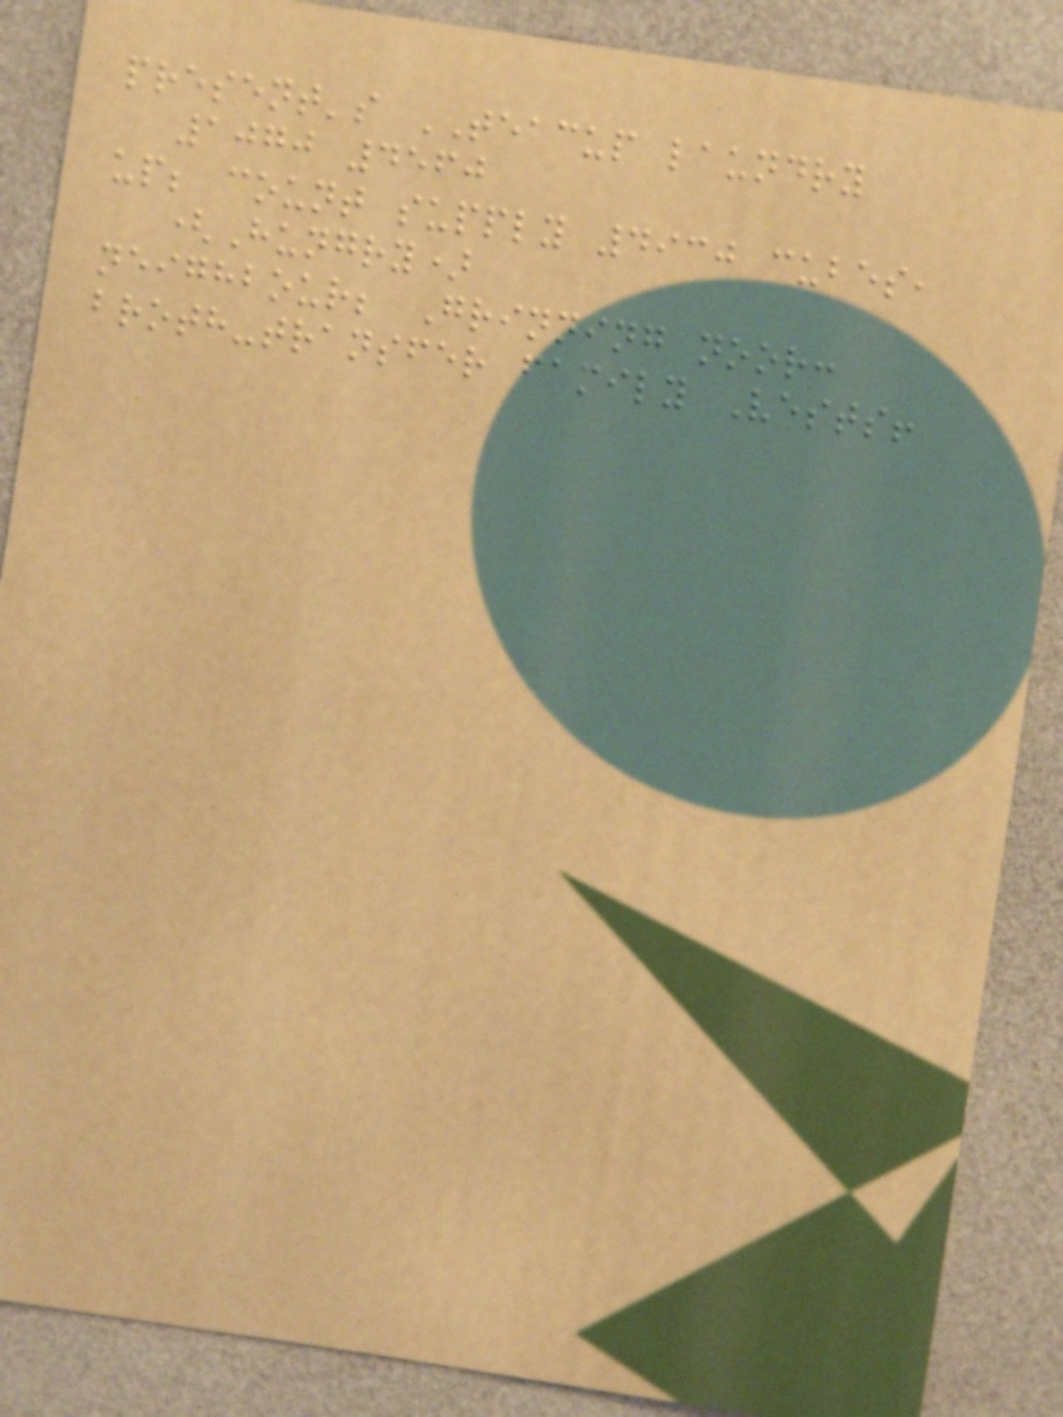present's TEACUP laundry
1070 4560
up; count supply 4930 cubes,
(Hungry)
neighbour; Grinning noor:
broth-transfer family Vests!
